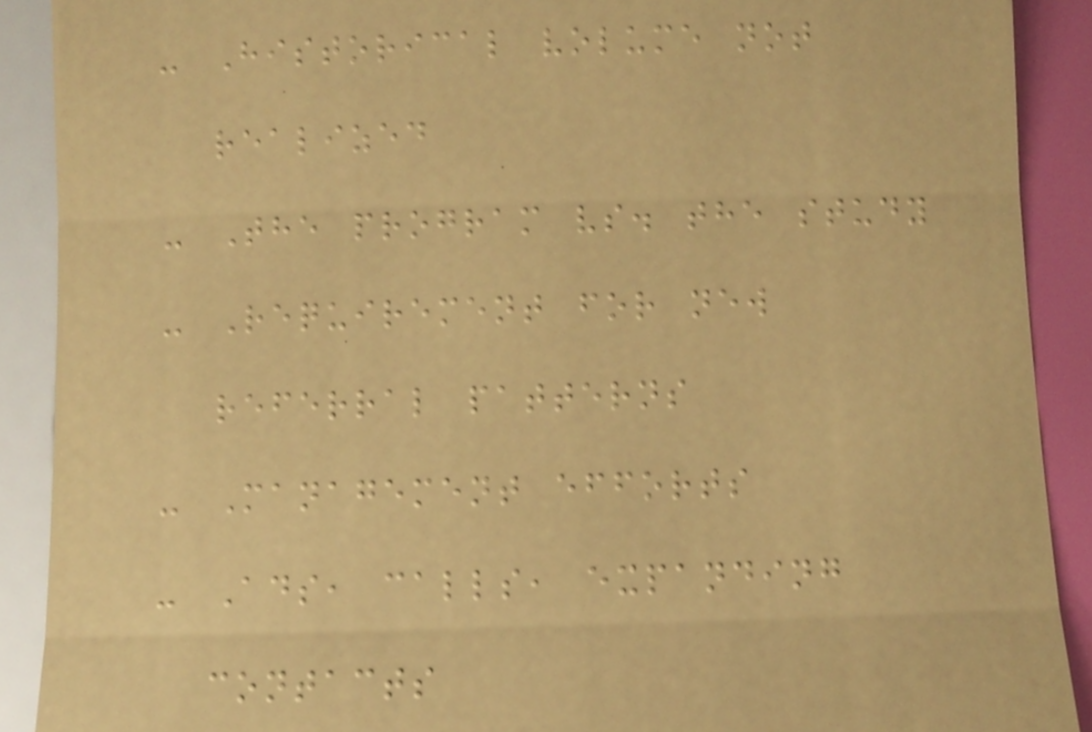- Historical volume not
realized
- The program vs. the study
- Requirement for new
referral patterns
- Management efforts
- Ads, calls, expanding
contacts
